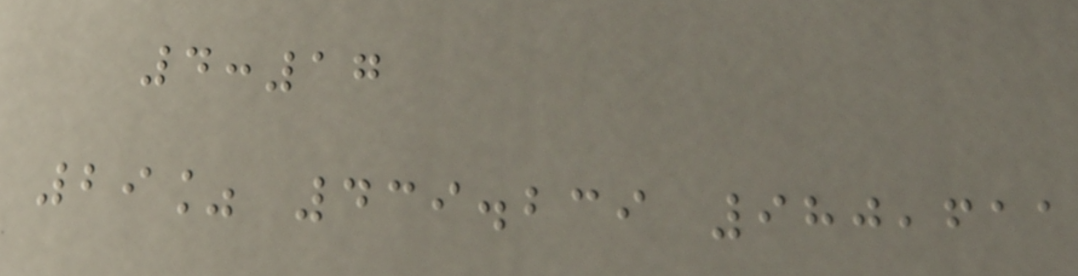4:17
29% 439.239 980,611
